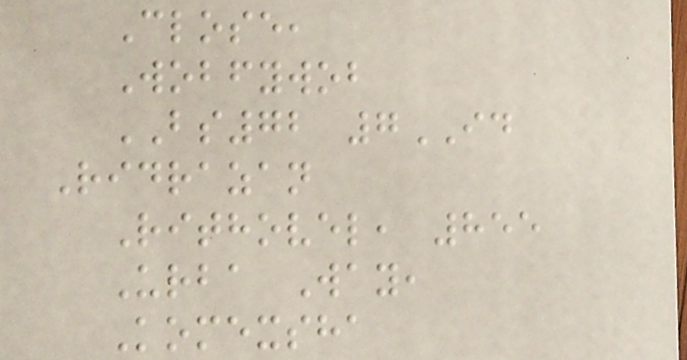Close,
Wobfywob
BS72 7ID
Ridrazan
Rithovel, 855
Urba Way,
Komexsha
